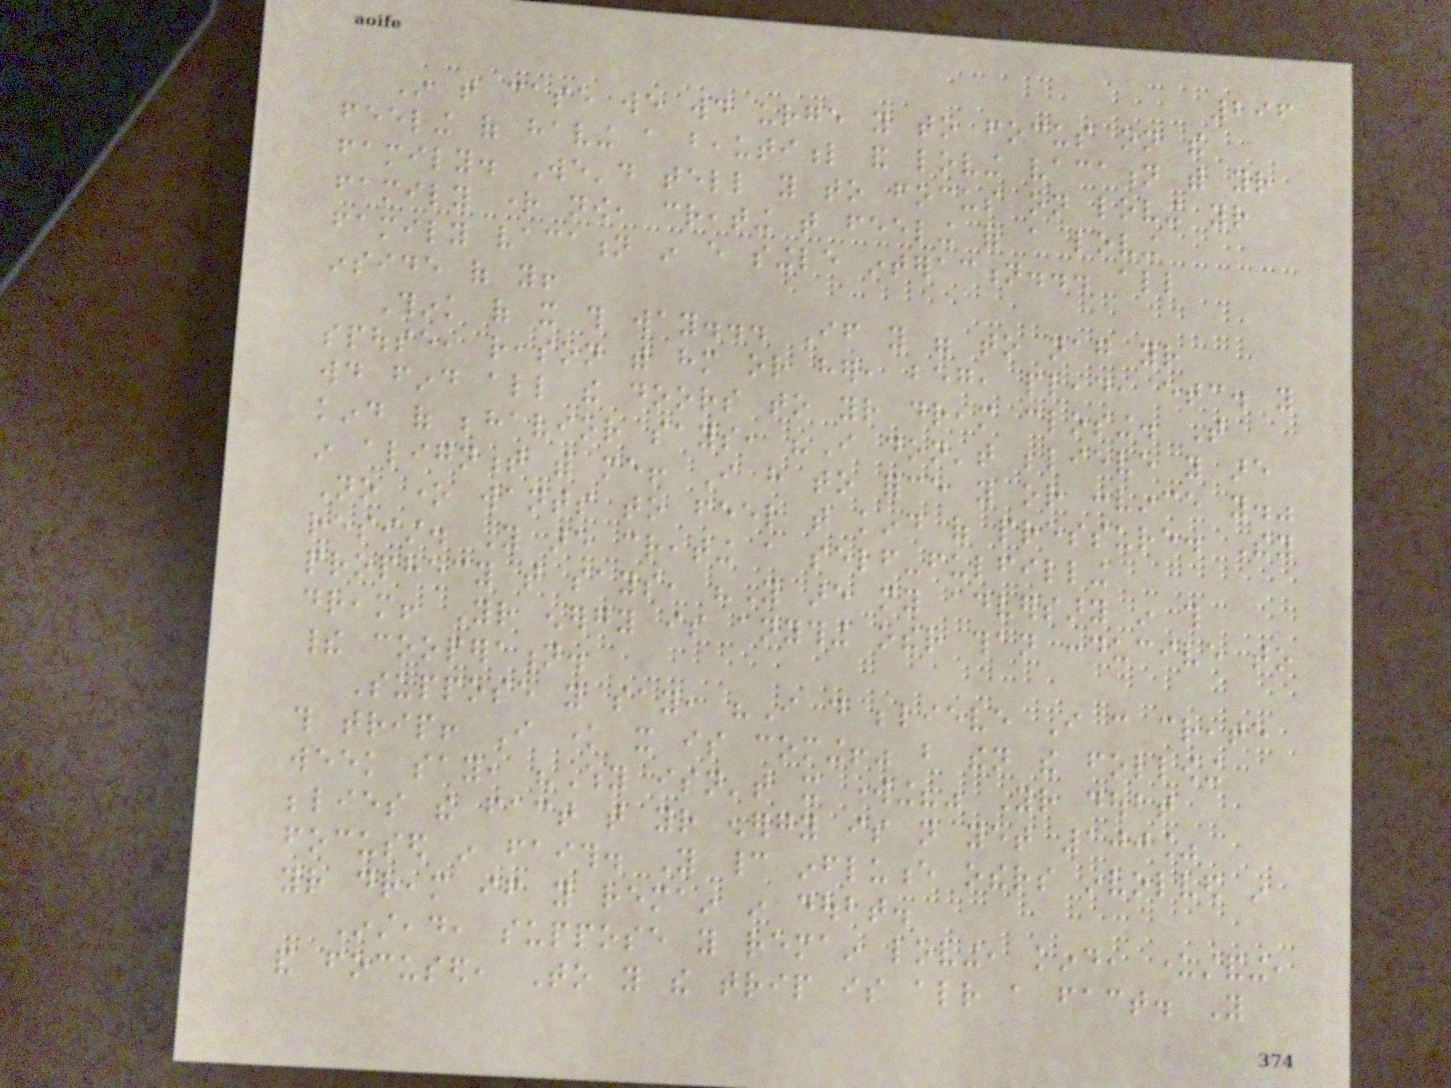296
In that case we would urge you to focus on the
feeling of having a beautiful and loving vacation with your
family. We'd tell you to focus on loving your
family right now, creating that feeling of a loving
family vacation in every single interaction... all
inside of you!
Think of it this way... If you were to nag your
spouse, reason with him or her, beg, plead, etc. you
would find all the doors to your dream closing. That
kind of behavior says, "I don't believe you are
in alignment with me! I have to force you or convince you."
No one wants to feel that kind of pressure. They
resist. You are creating a self-fulfilling
prophecy that says, "You are my adversary in this
dream! Your energy is anything other than conducive to
their cooperation.
Suppose you say, "I do believe I can create
this trip! I know it is coming!" but then the following
week say, "Why isn't it working?" Your doubt
belies the fact that your energy is not yet 100%
focused in faith. You cannot influence others involved in
your dream if you remain in doubt.
Instead, suppose you remain loving, kind, understanding,
and focused, To you the trip is already a fact. You
